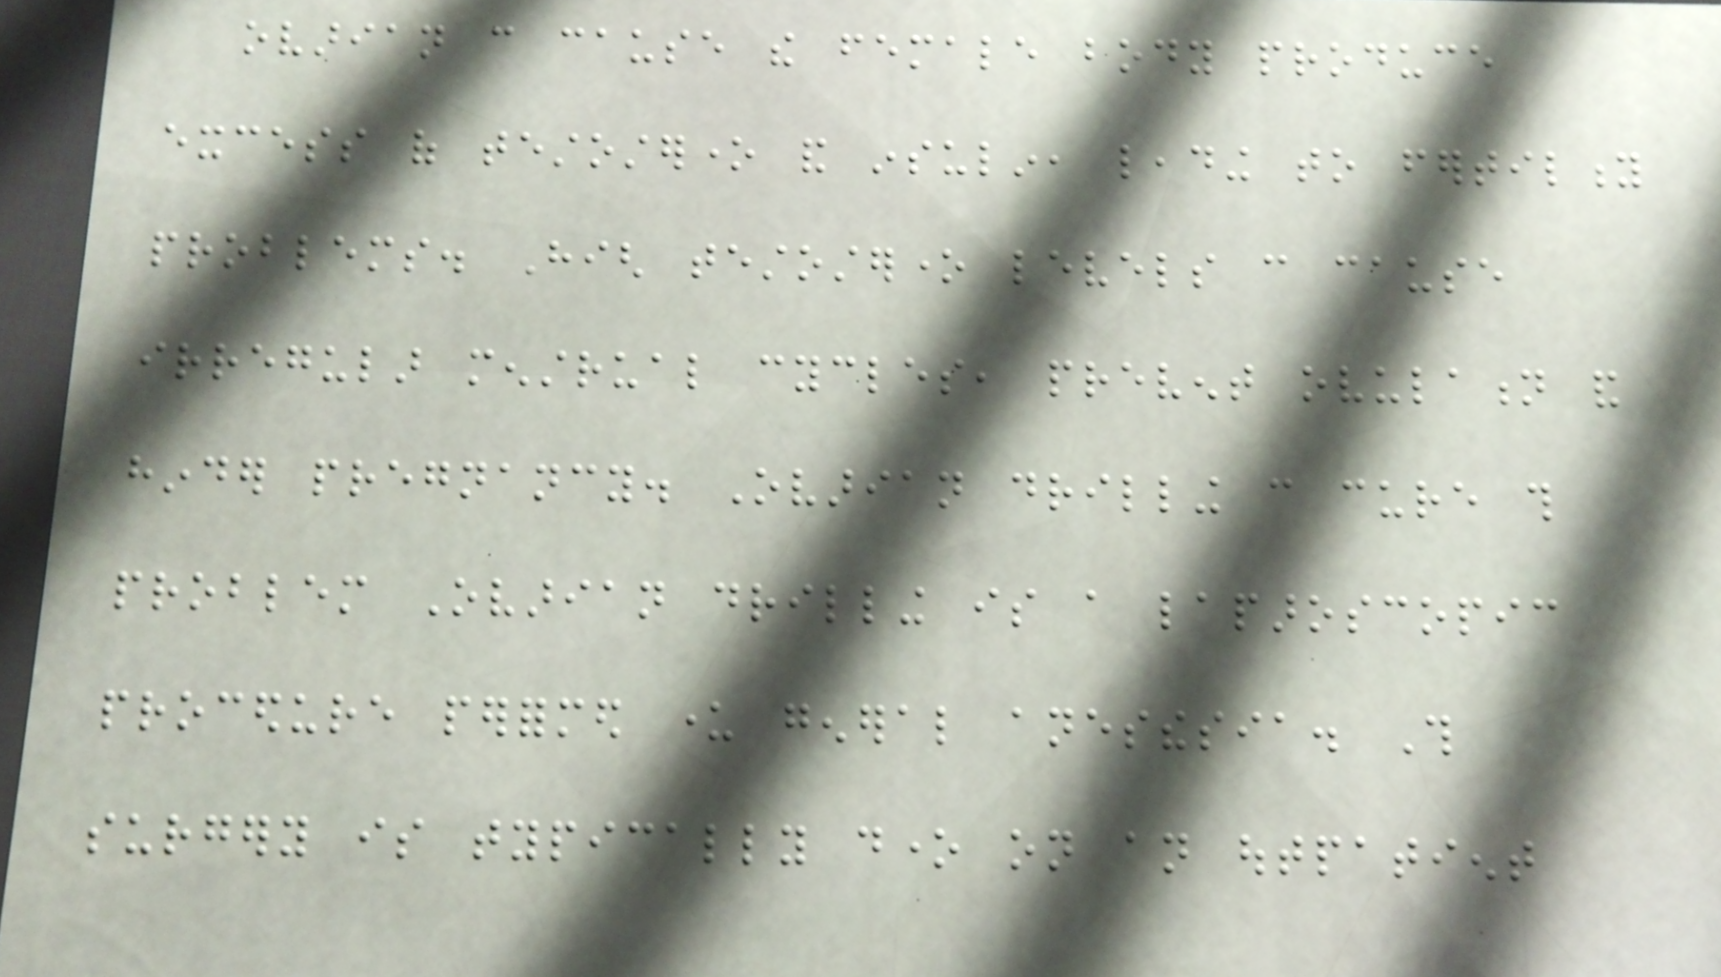ovarian can cause the female body produce
excess of testosterone and insulin, leading to fertility
problems. High testosterone levels can cause
irregular menstrual cycles, prevent ovulation and
hinder pregnancy. Ovarian drilling can cure this
problem Ovarian drilling is a laparoscopic
procedure performed under general anesthesia. This
surgery is typically done on an outpatient
